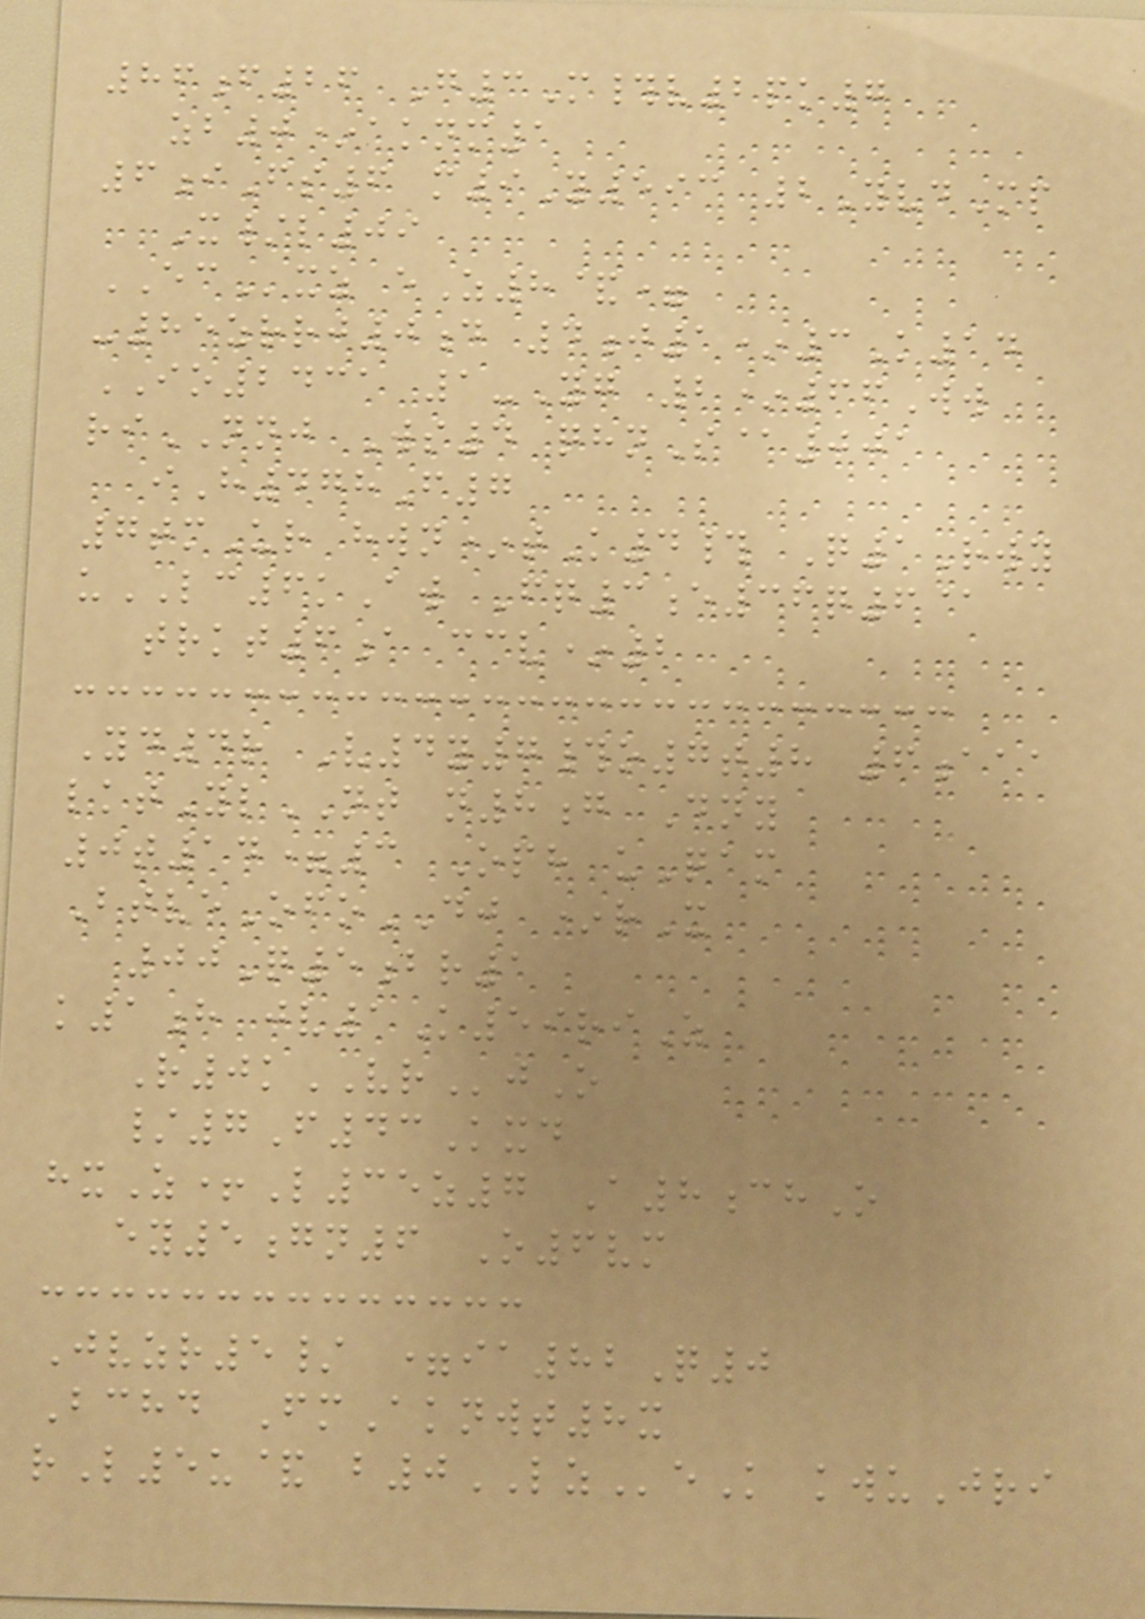86f26 G3M#v2pk7
zb0*aknm1
6iFs6 m9Y593 2YvdMp
X/l09
ECxz eZ8&=
-85zrrj0d 4j1*3K14
IO2431 1-Yg 2*66Ww
riNNJ Ws4 qhnS@001
iH478F7
7tmUr hwn*tK4# Q1Rwy
uLC6kAw Fq3e36q6@
trkt6a ccv*2
Yd4r V4y7#o7t8 6aaa
lktYlNT n8g Dny
0t14=3 Oph uQam
BtveOfoDJ *rX
00Q5br1
k1h jv1K59riZ
R0kVRjO
/7F43Kxd
hxZ+L35z7 A8chO
ey5gn6 O6vm
Jvzr5/ =ia82Q0
Bchd FmAknwt8x
rL5u& b0LZeK kwuJri
